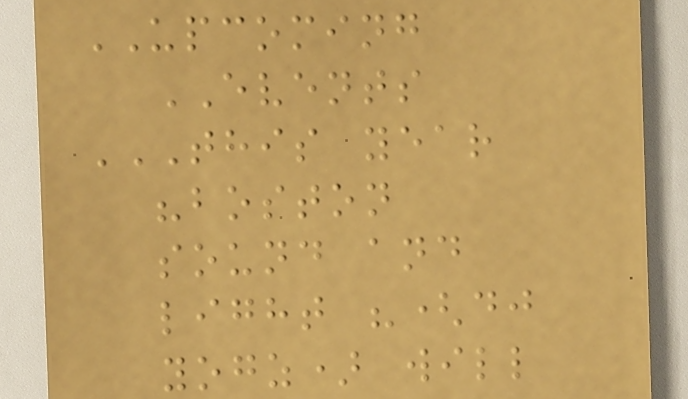UPCOMING
EVENTS
THIS YEAR
"BOSTON
SOUND AND
LIGHT "(DJ
YOGZ) WILL
